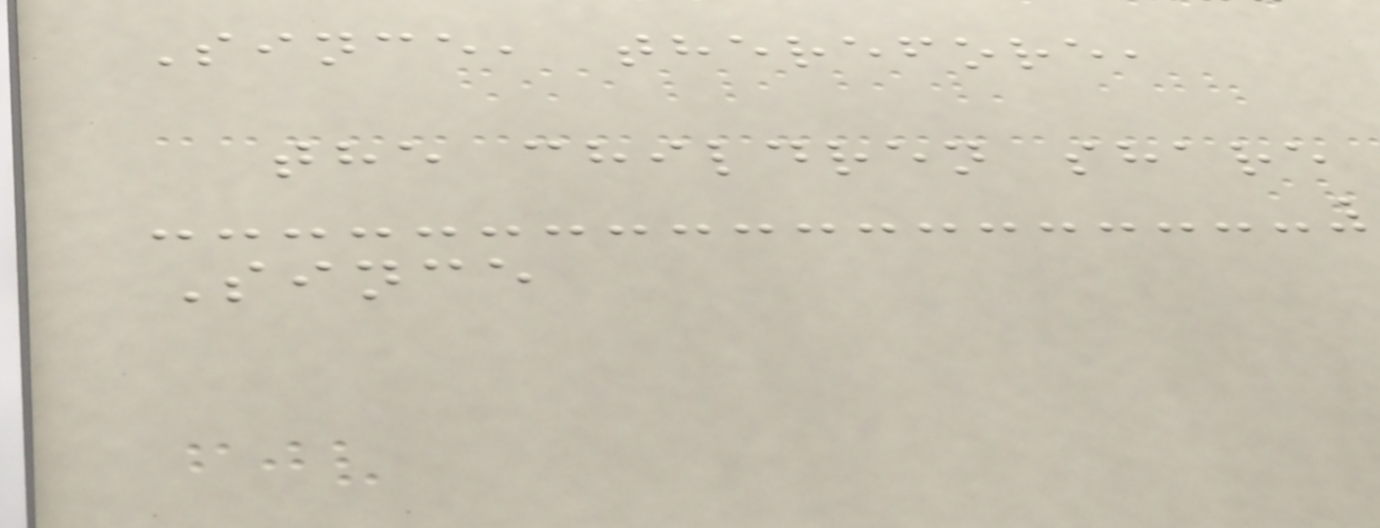Since, therefore,
the children share
Since
